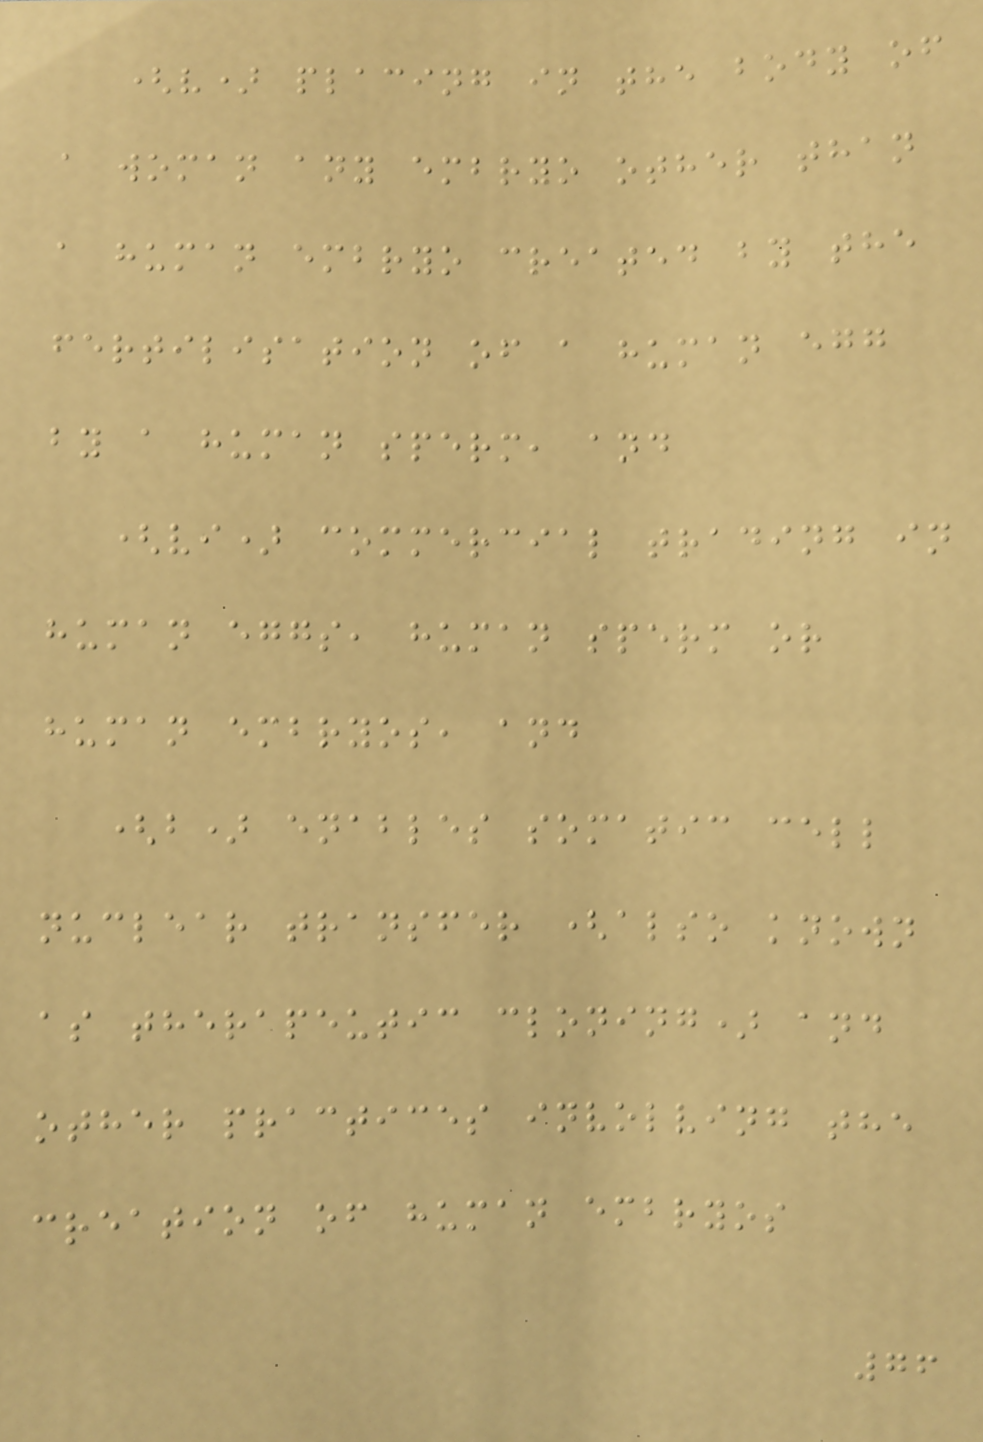(v) placing in the body of
a woman any embryo other than
a human embryo created by the
fertilisation of a human egg
by a human sperm, and
(vi) commercial trading in
human eggs, human sperm or
human embryos, and
(b) enables somatic cell
nuclear transfer (also known
as therapeutic cloning) and
other practices involving the
creation of human embryos
76
